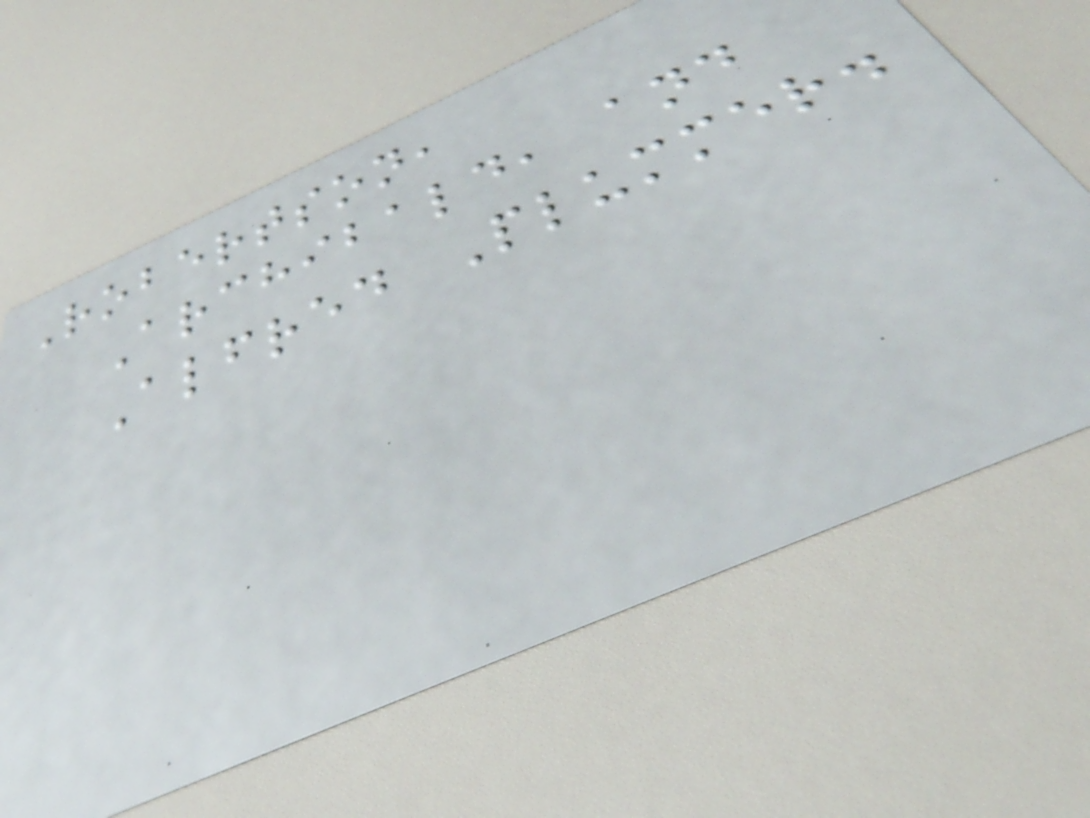Robertson,
Archibald, and
Alfred Plummer.
